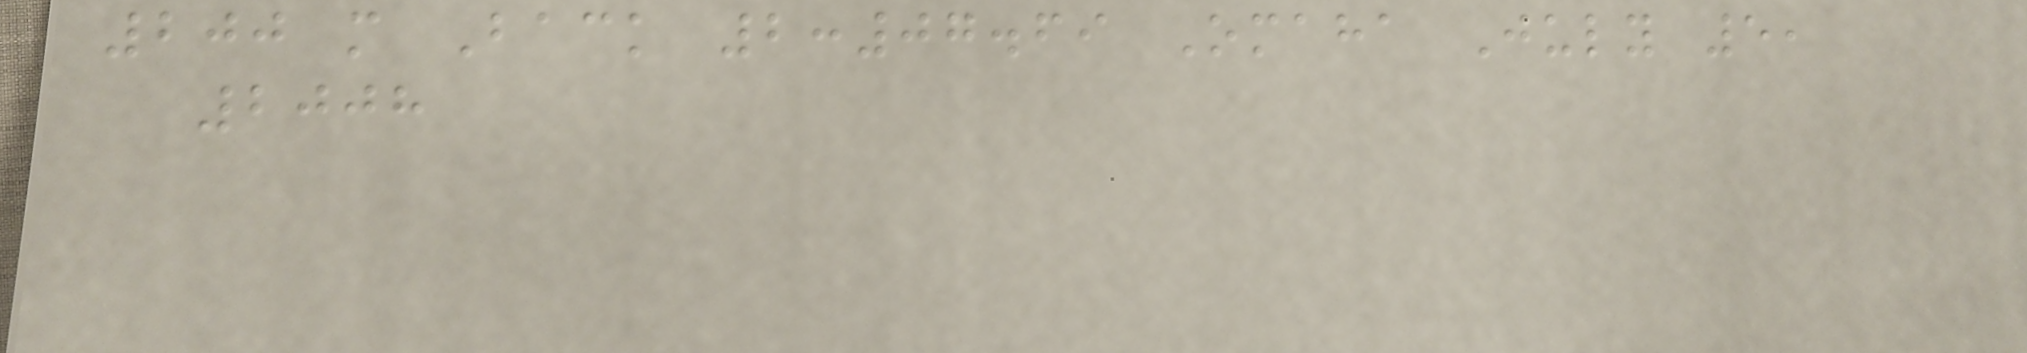200 m Back 2:07.69 Omaha July 5,
2008
